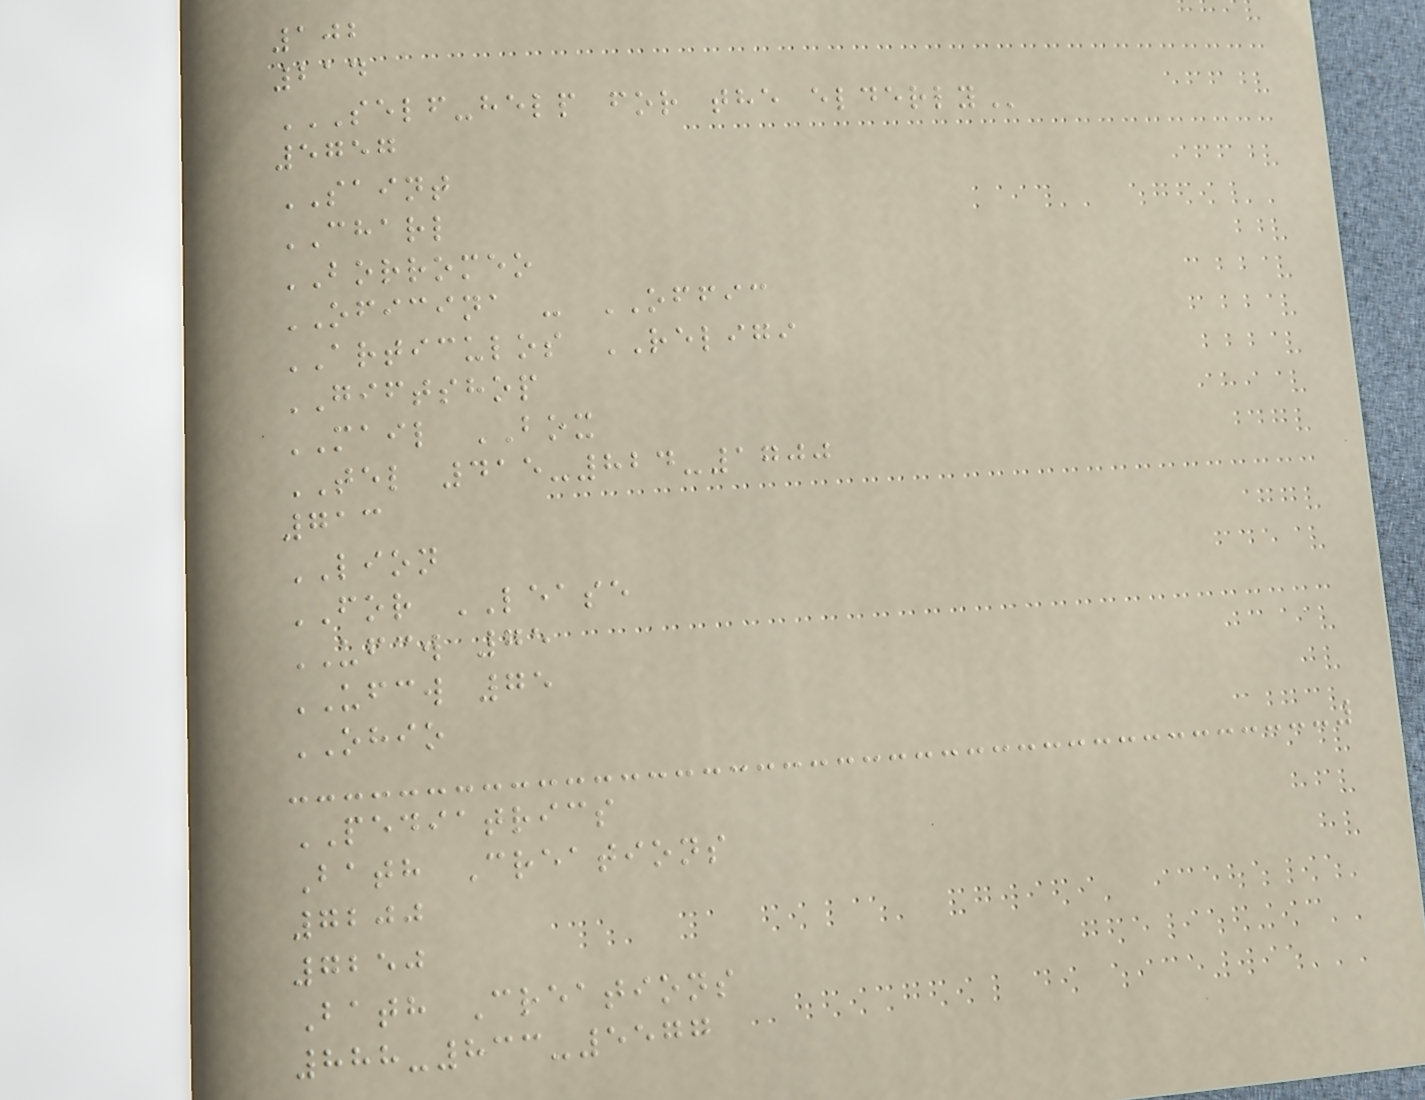102
214
SELF-HELP FOR THE ELDERLY
5757
SAINT
CHARL
BORROMEO
OFICINA - OFFIC
ARTICULOS RELIGI
GIFTSHOP
MAIL BOX
TEL 415-824-1700
713
LION
FOR LEASE
UFCW 75
UFCW 75
OHIO
PEDIATRICS
Bath Creations
7200
7250
Bath Creations
888-833-5577
